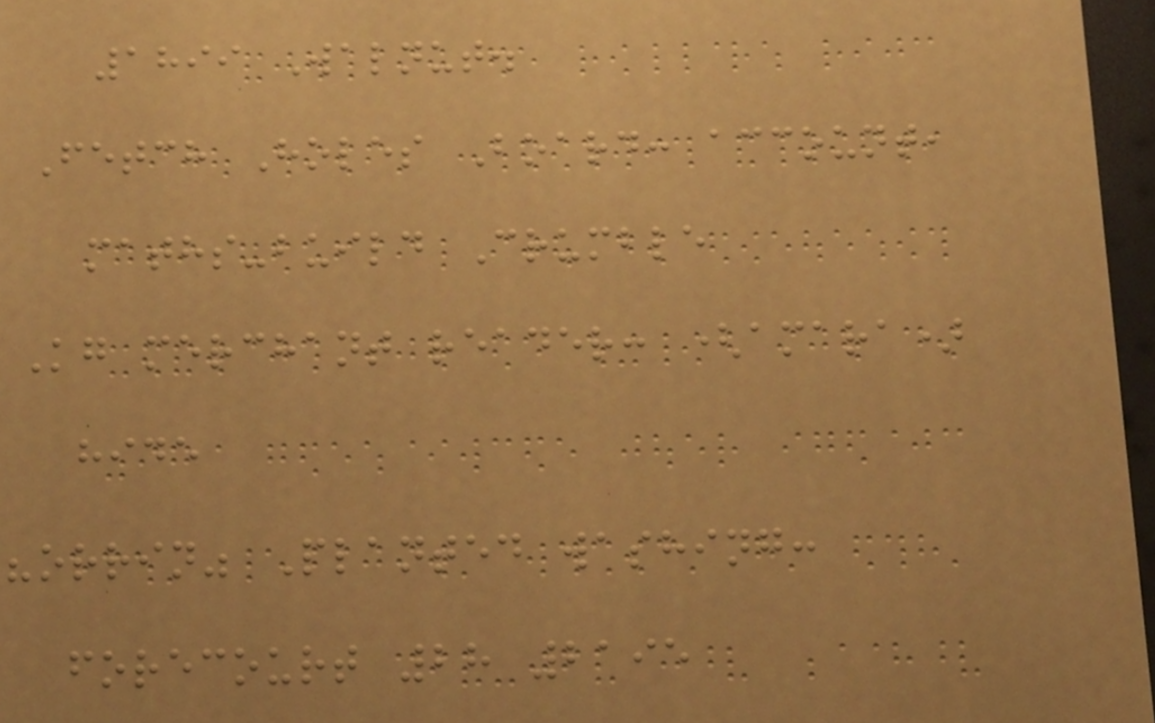1899 Walnut.
Fetch Holes Board: account,
maths-build Crumble
Kg merchant reader: (amara)
hide
"orrin" Planted washing:
forecourt 28 2195
